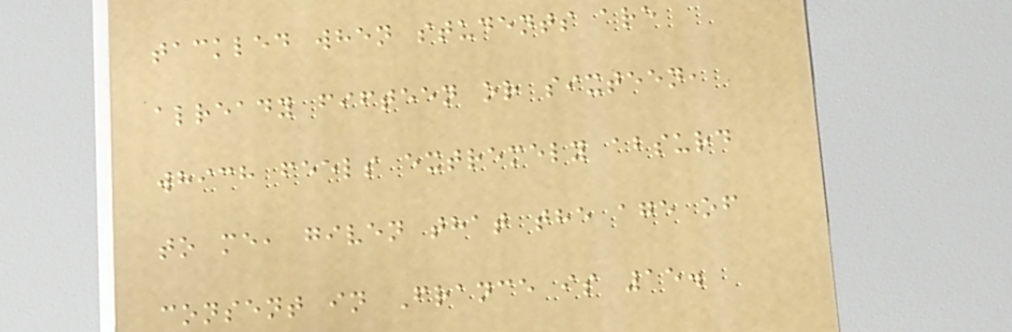tackled when students are
already fifteen or sixteen,
which feels extremely absurd
to me, given that the age of
consent in France is 15.
